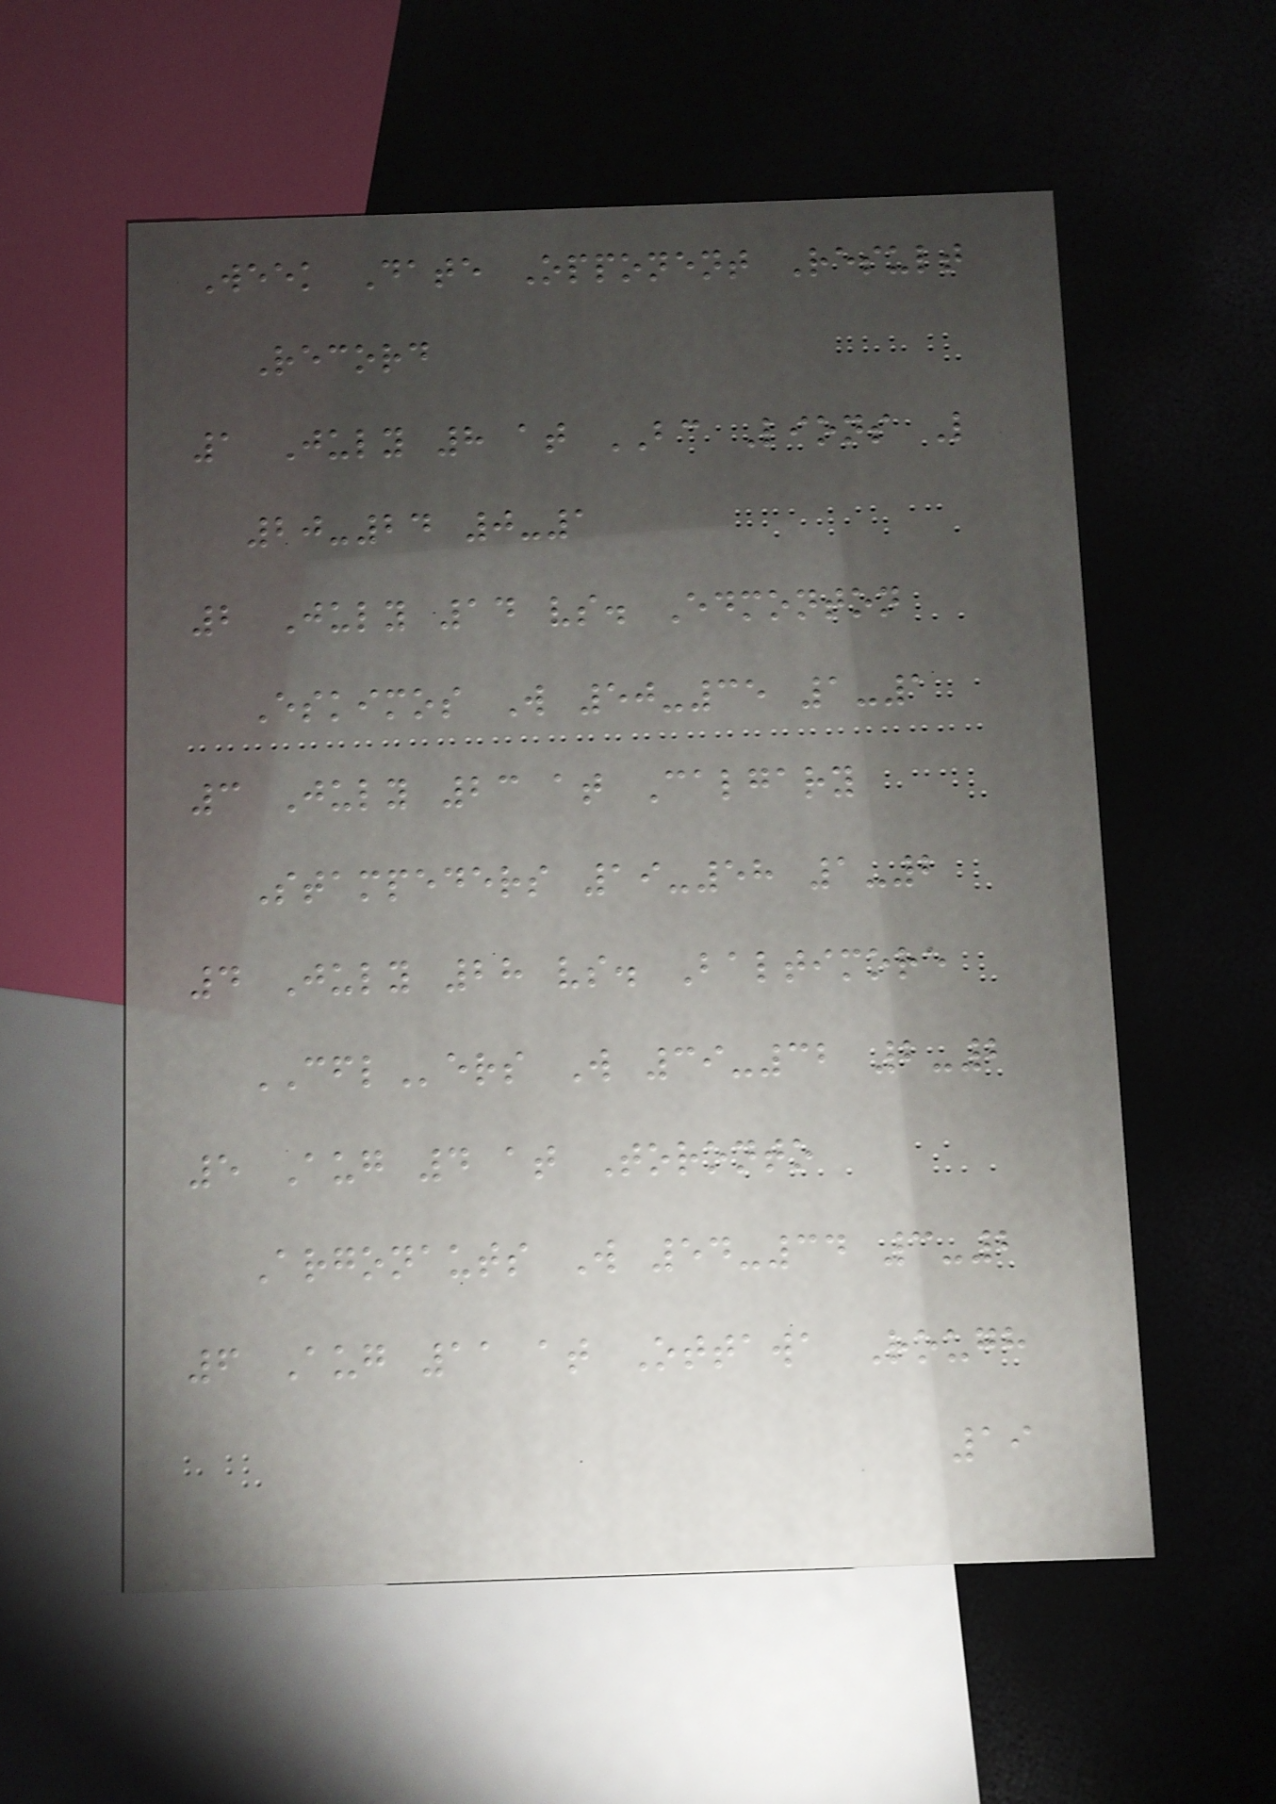Week Date Opponent Result
Record
1 July 8 at BC Lions L
20-24 0-1
2 July 14 vs. Edmonton
Eskimos W 50-35 1-1
3 July 23 at Calgary
Stampeders 19-58 1-2
4 July 28 vs. Baltimore
CFLers W 39-32 2-2
5 Aug 4 at Toronto
Argonauts W 54-34 3-2
6 Aug 11 at Ottawa Rough
19
